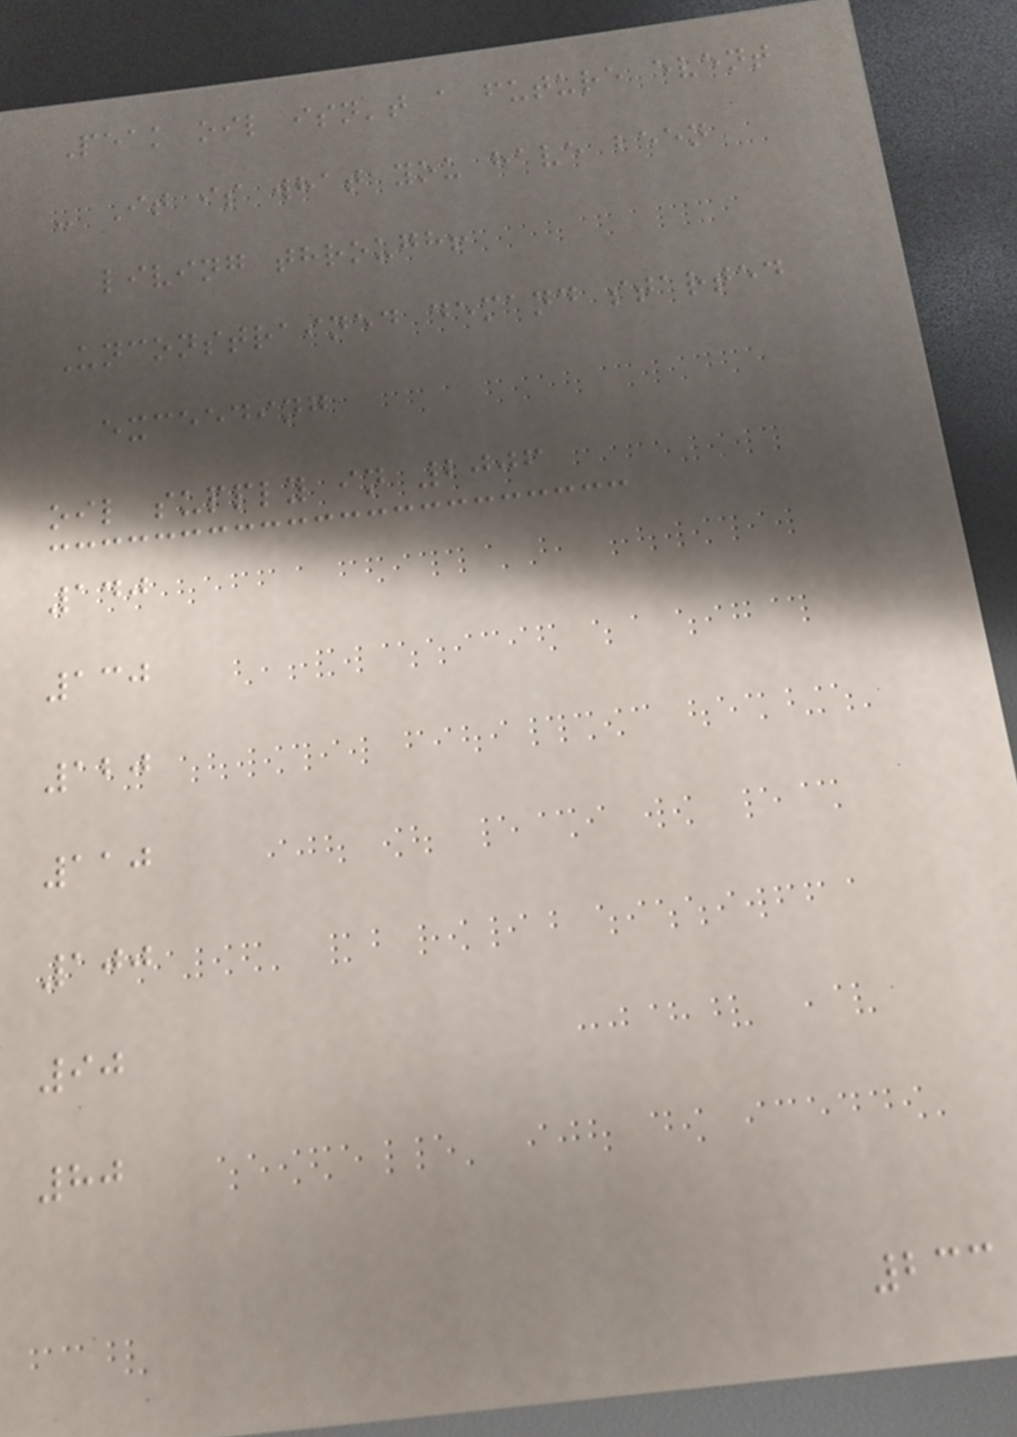Peak oil isn't a future event
- It is what you have been
living through!
Unconstrained demand started
exceeding
oil supply in 2006
140
130
120
110
100
90
80
233
